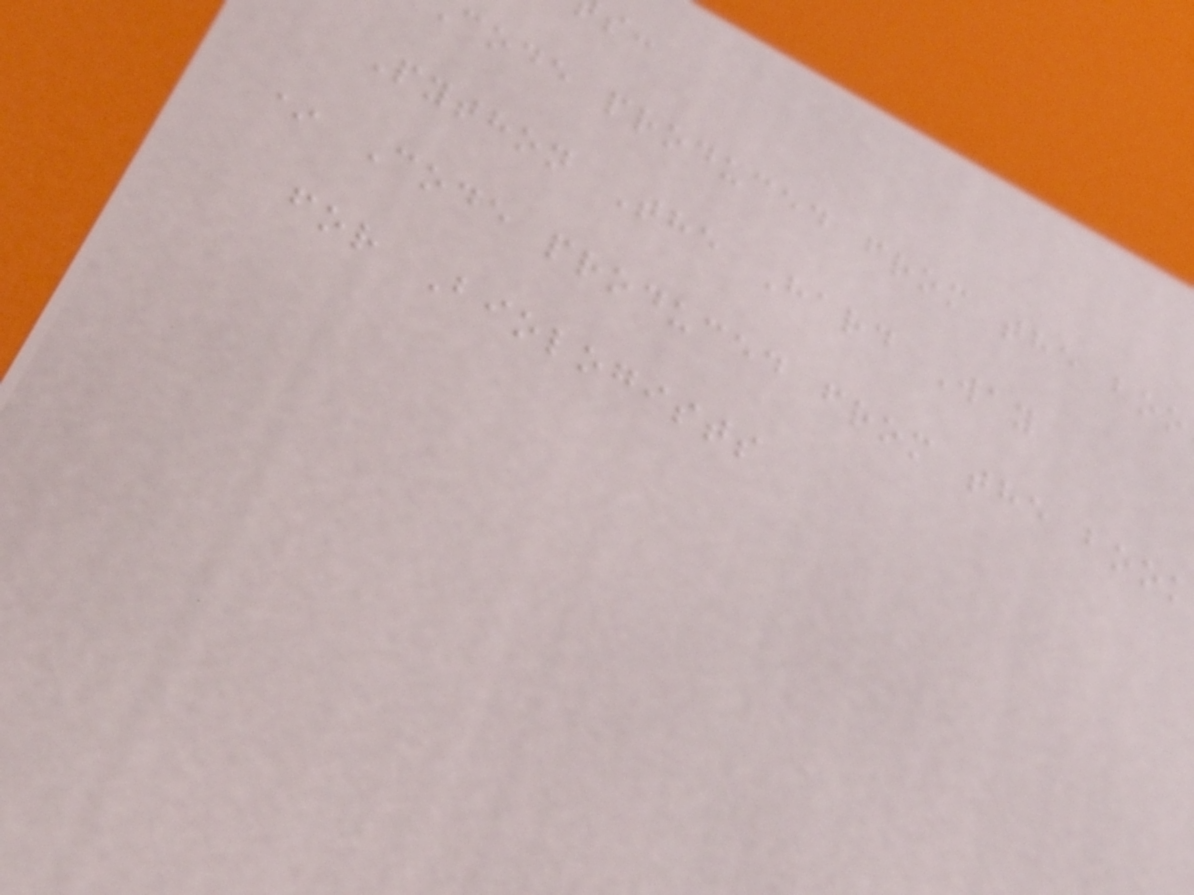code produced from the boo
Python The Hard Way
* Code produced from the book
for Biologists
